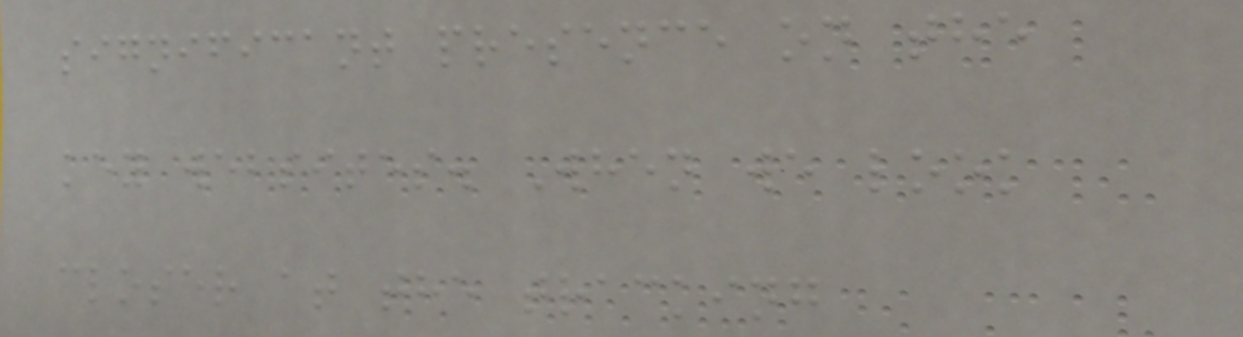significant presence on the
key websites. When we look
closer at the tracking
